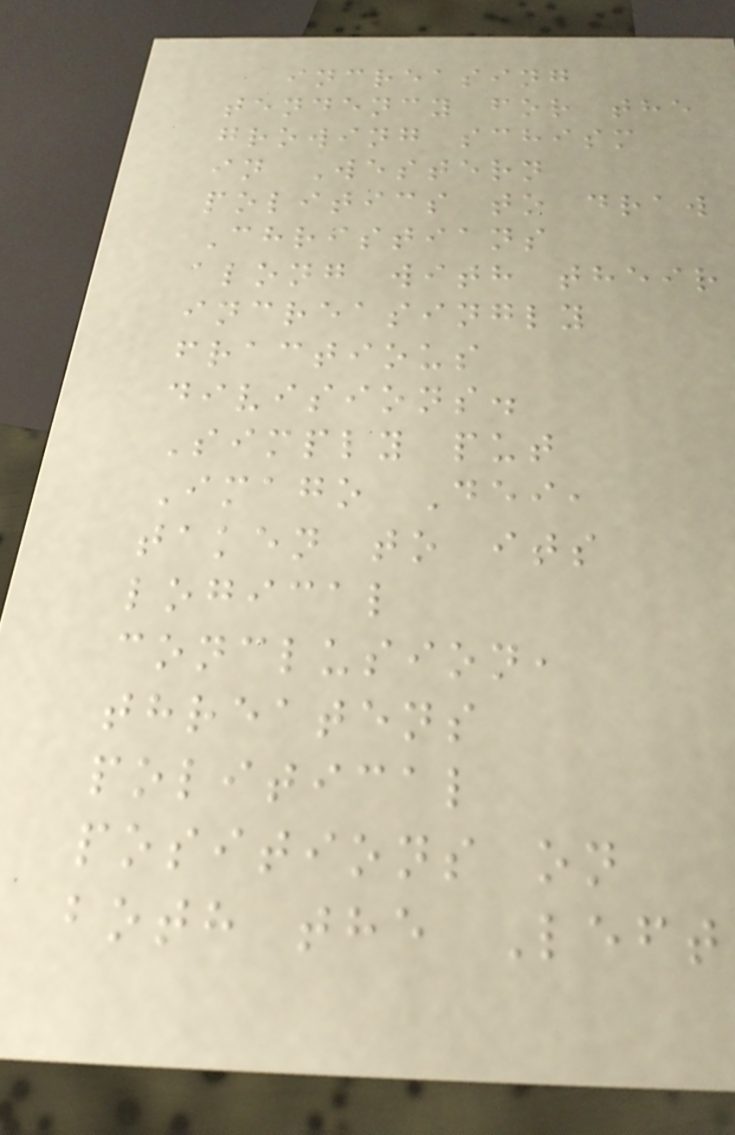increasing
tendency for the
growing schism
in Western
politics to draw
Christians
along with their
increasingly
fractious
divisions.
Simply put
Imago Dei,
taken to its
logical
conclusion,
threatens
political
positions on
both the Left
